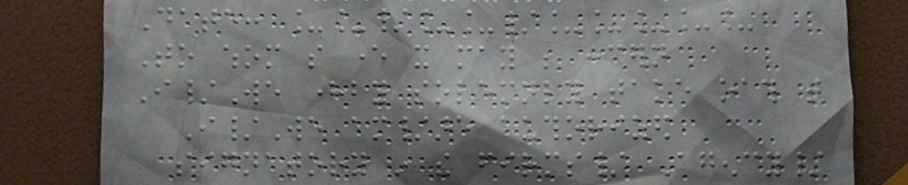Date: __/__/_____
To whom so ever it may be concern
I/We hereby solemnly take oath that
I/We am/are authorized
signatory in the firms/ Agency/
